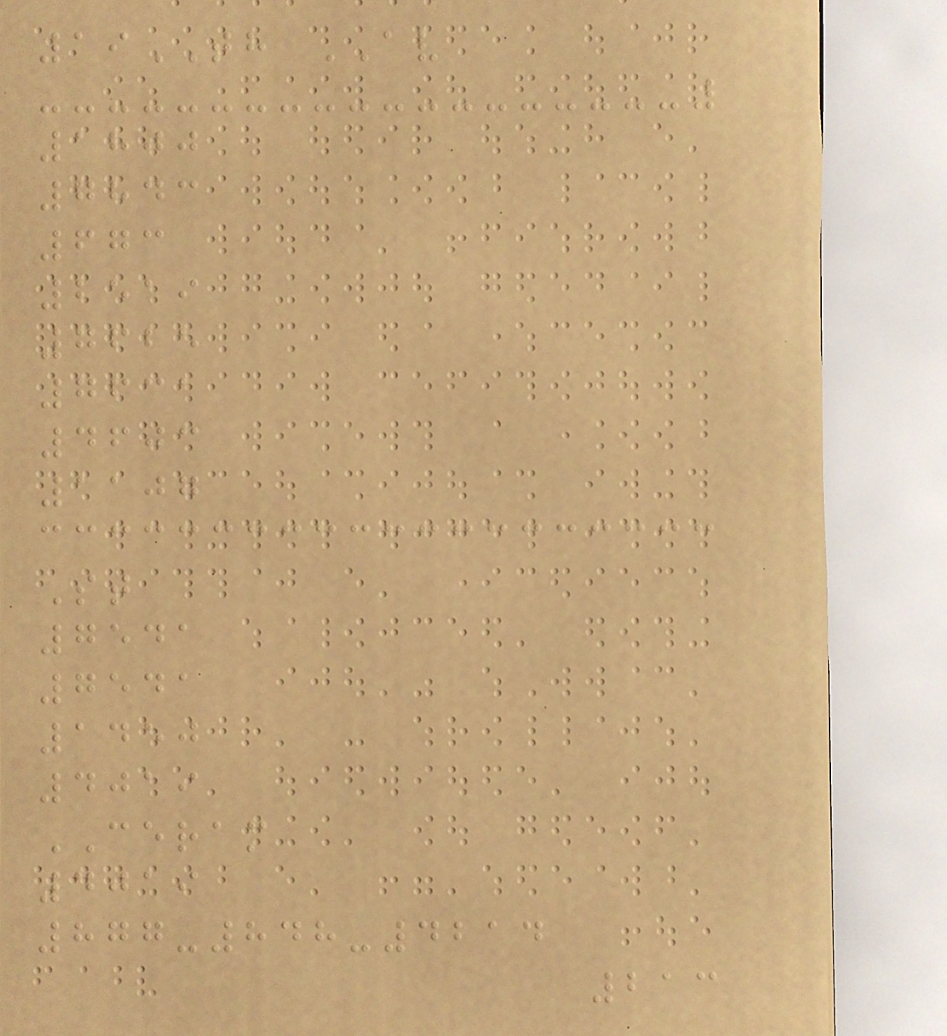19TH AV
1800
7843
673
2519
7625
7631
4603
1107
St
7541
7541
1450
4019
CERAM
4019
877-848-4214
213
